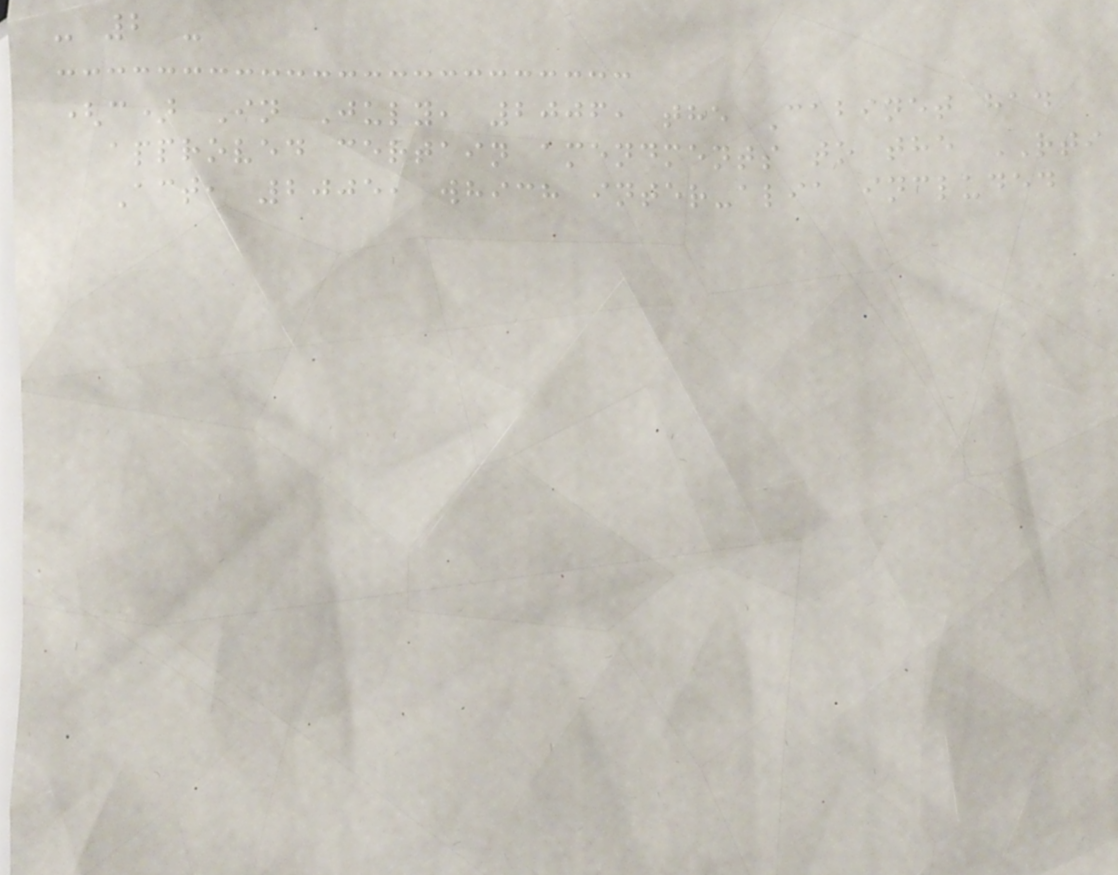- 2 -
(c) In July, 2006, the Cabinet had
approved certain amendments to the RTI
Act, 2005, which inter-alia included
